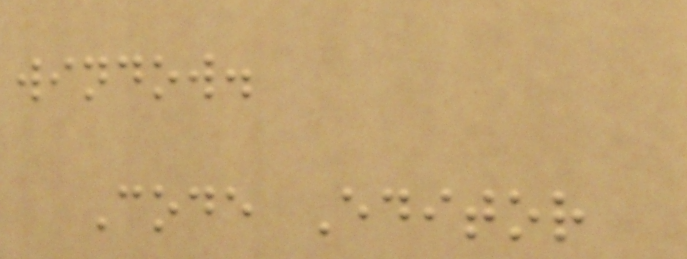window.
Code Editor
